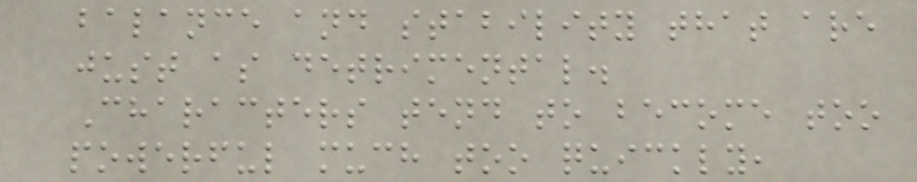balance and stability that are
just as detrimental.
Characters tend to become too
powerful much too quickly,
